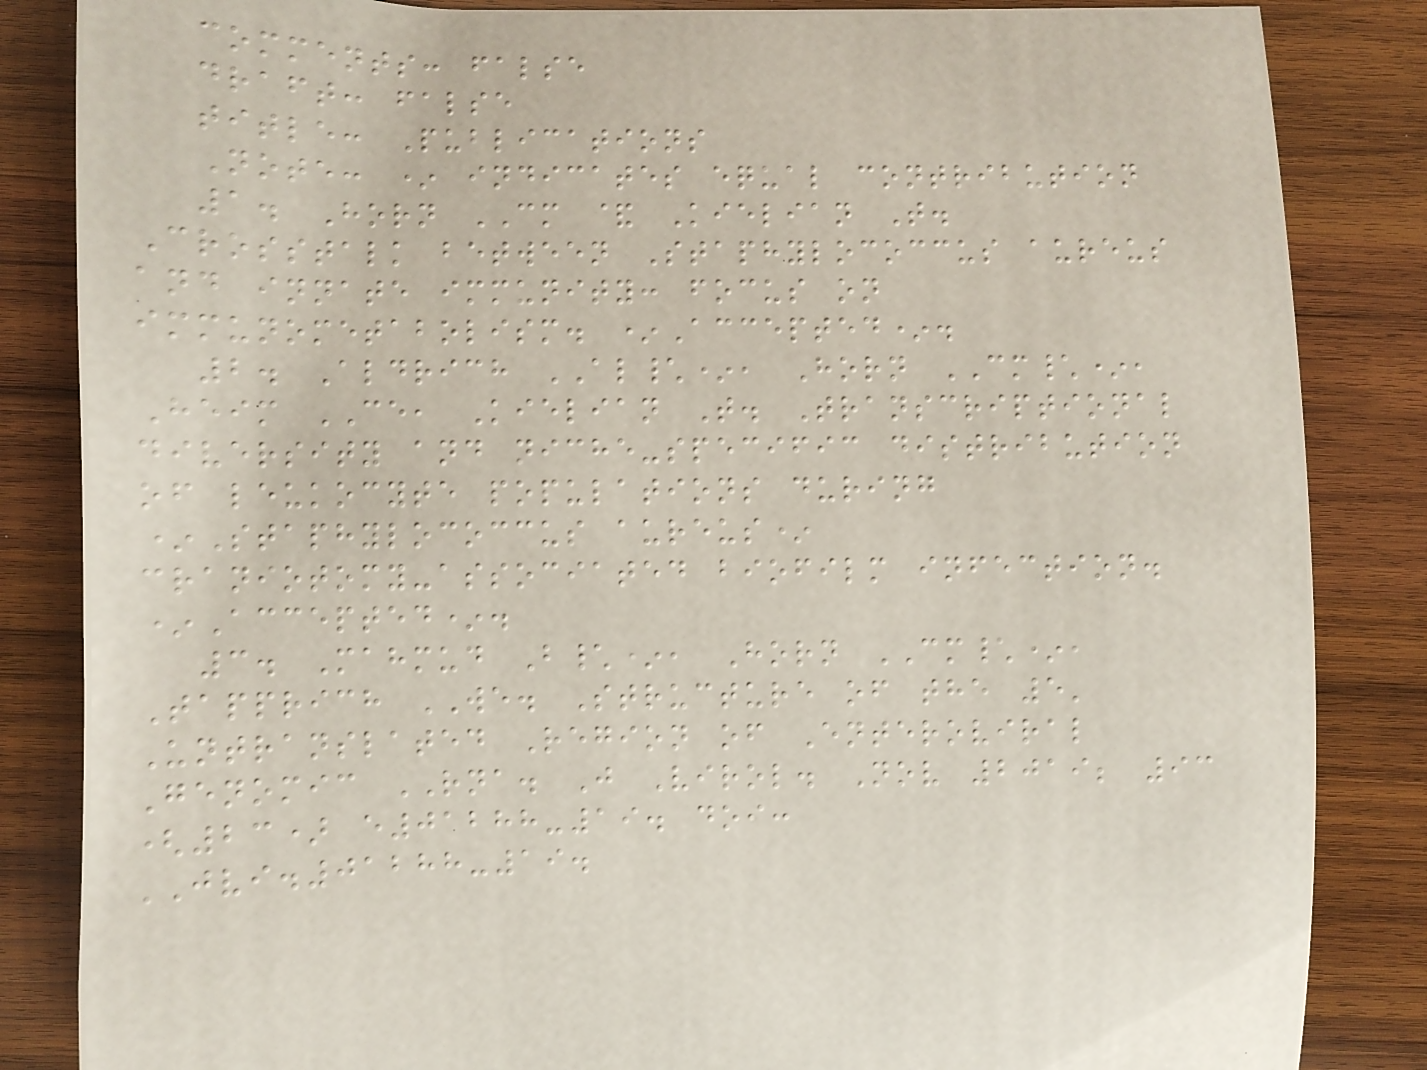comments: false
draft: false
title: Publications
Note: * indicates equal contribution
1. Horn CM & Kielian T.
Crosstalk between Staphylococcus aureus
and innate immunity: focus on
immunometabolism. *Accepted*.
2. Aldrich AL\*, Horn CM\*,
Heim CE, Kielian T. Transcriptional
diversity and niche-specific distribution
of leukocyte populations during
*Staphylococcus aureus*
craniotomy-associated biofilm infection.
*Accepted*.
3. Mahmud B\*, Horn CM\*,
Tapprich WE. Structure of the 5'
Untranslated Region of Enteroviral
Genomic RNA. J Virol. Nov 2019; 93
(23) e01288-19. doi:
JVI.01288-19.
